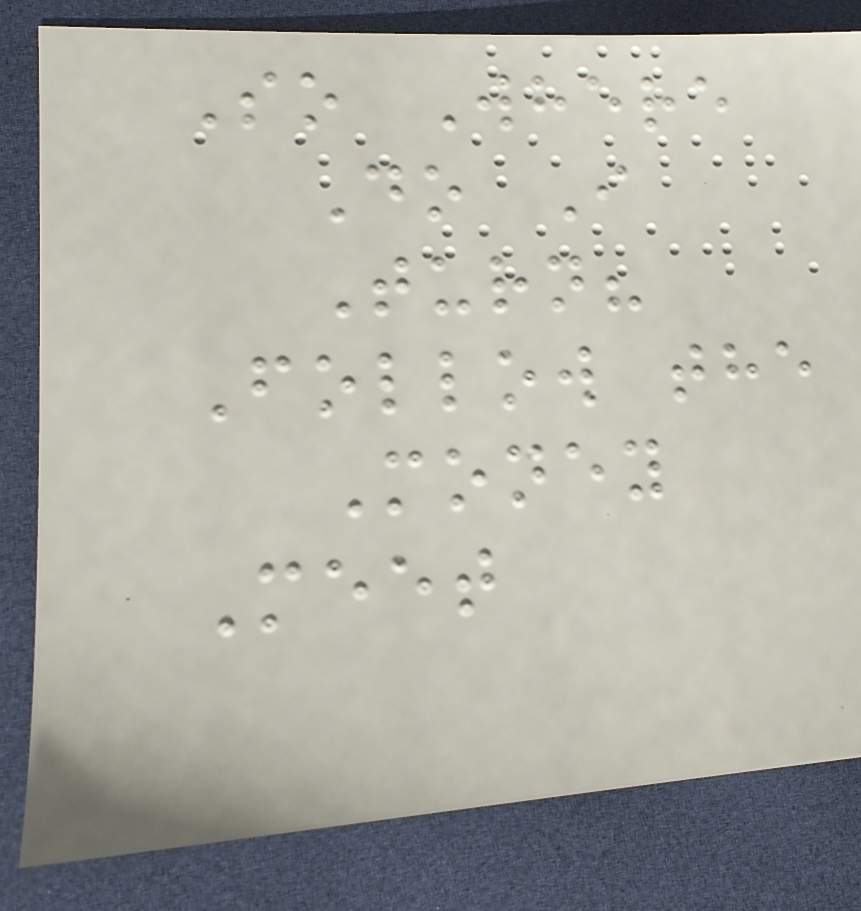So Where
Do I
Turn?
Follow the
Money
Meet
